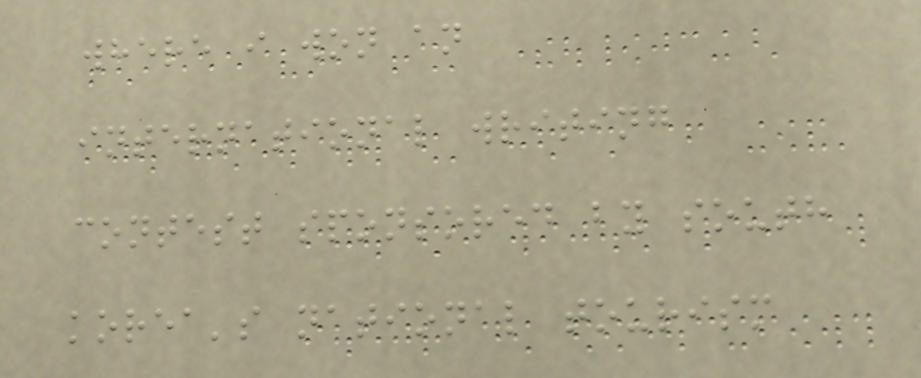where i won an
international writing
contest sponsored by south
korea's national tourism
